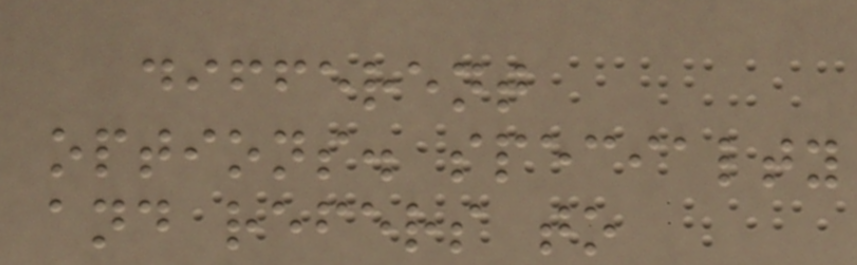different
options. specialty
and refers to
